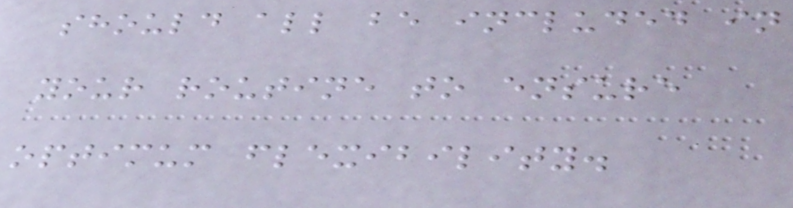should all be included in
your routine to ensure
optimum flexibility.
